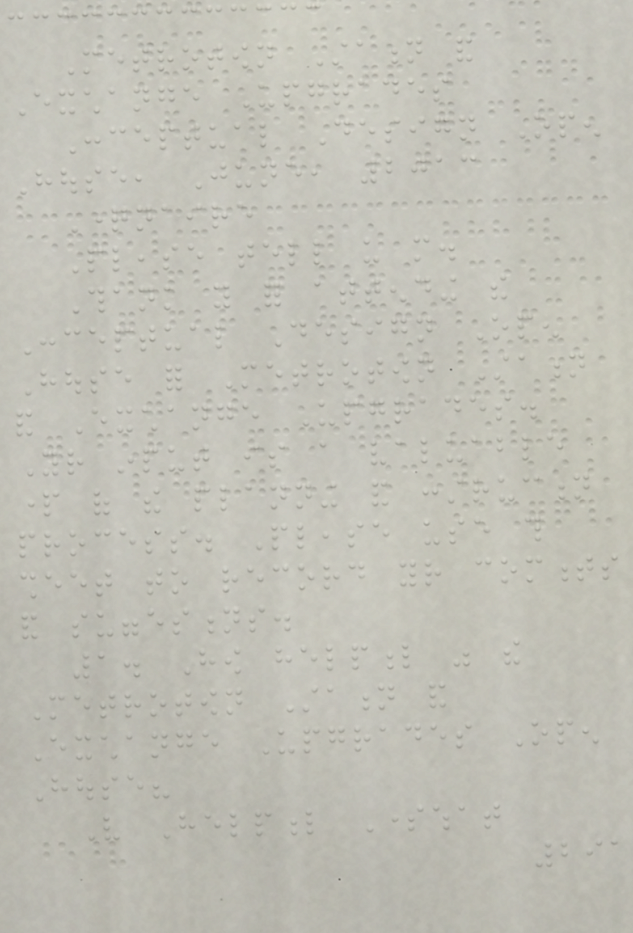Metrotown Station and
Exchange Upgrades
Conceptual Design Open
House, June, 2013
Questionnaire
Please tell us more.
Thank you for attending the
Conceptual Design Open
House for Metrotown Station
and Exchange Upgrades.
Your input is a valuable
part of the planning and construction
process. Please use this
sheet to record your comments
and suggestions.
1. How helpful was the
Metrotown Station and
Exchange Upgrades Open
House?
Very Helpful Somewhat
291
